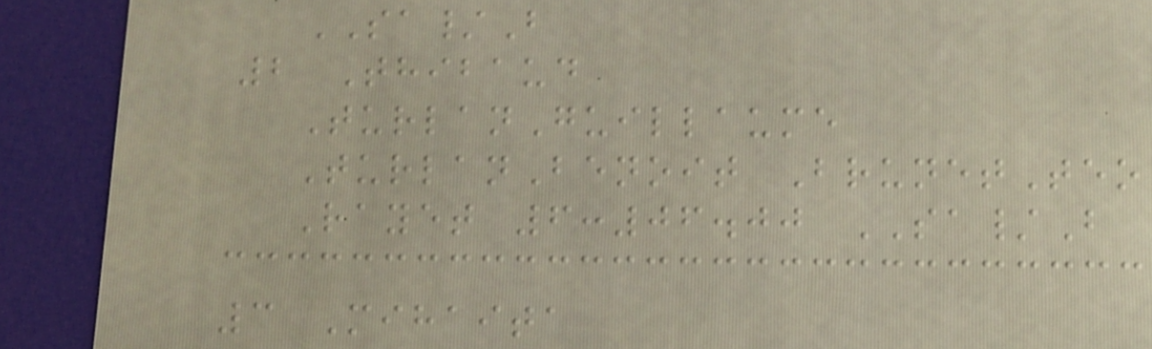SA/B
2 Thibaud
TurlanGuillaume
TurlanBenoit BrunetTeo
Rayet 6:06.00 SA/B
3 Mihaita
